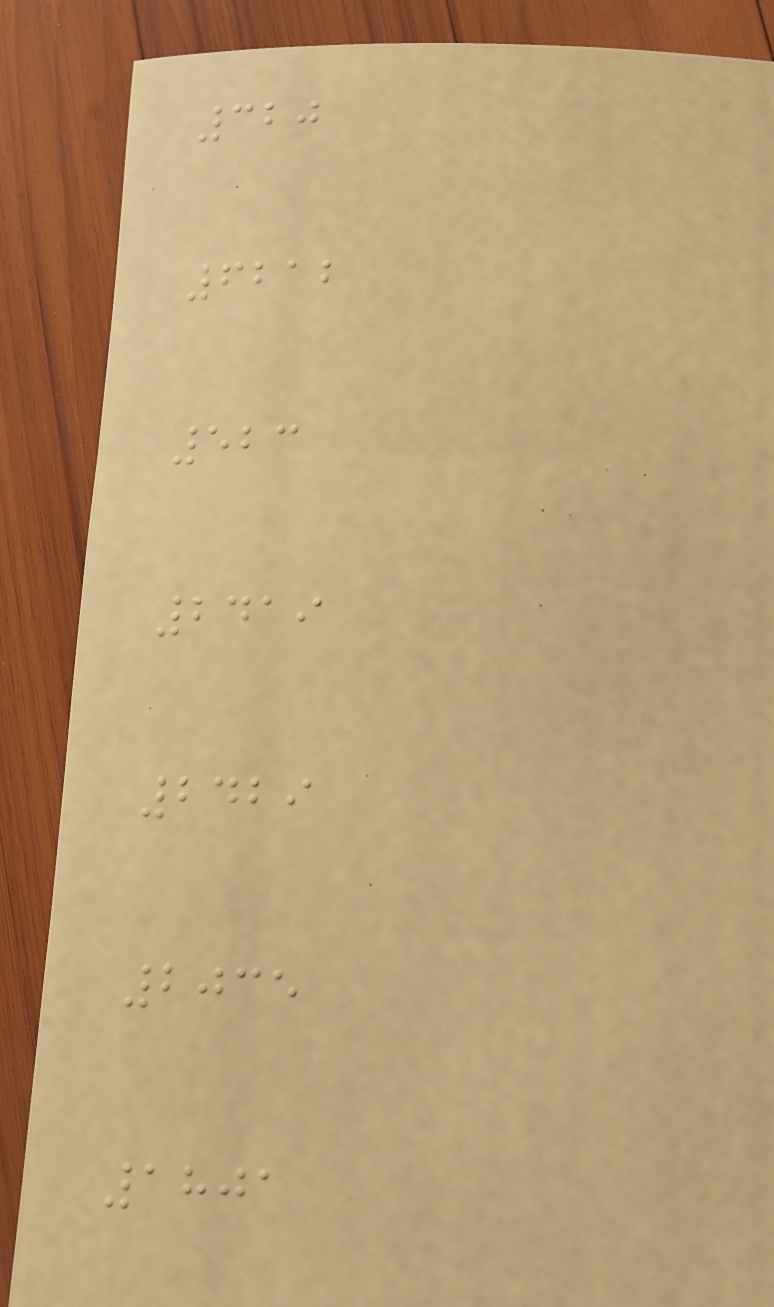320
6212
523
2419
2429
2035
1801
